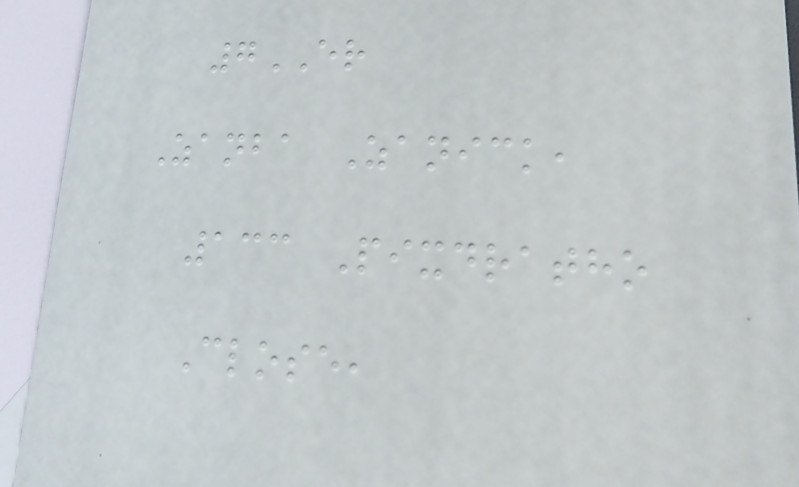7ER
Zanba Zanick,
133 Pixdratho
Close,
